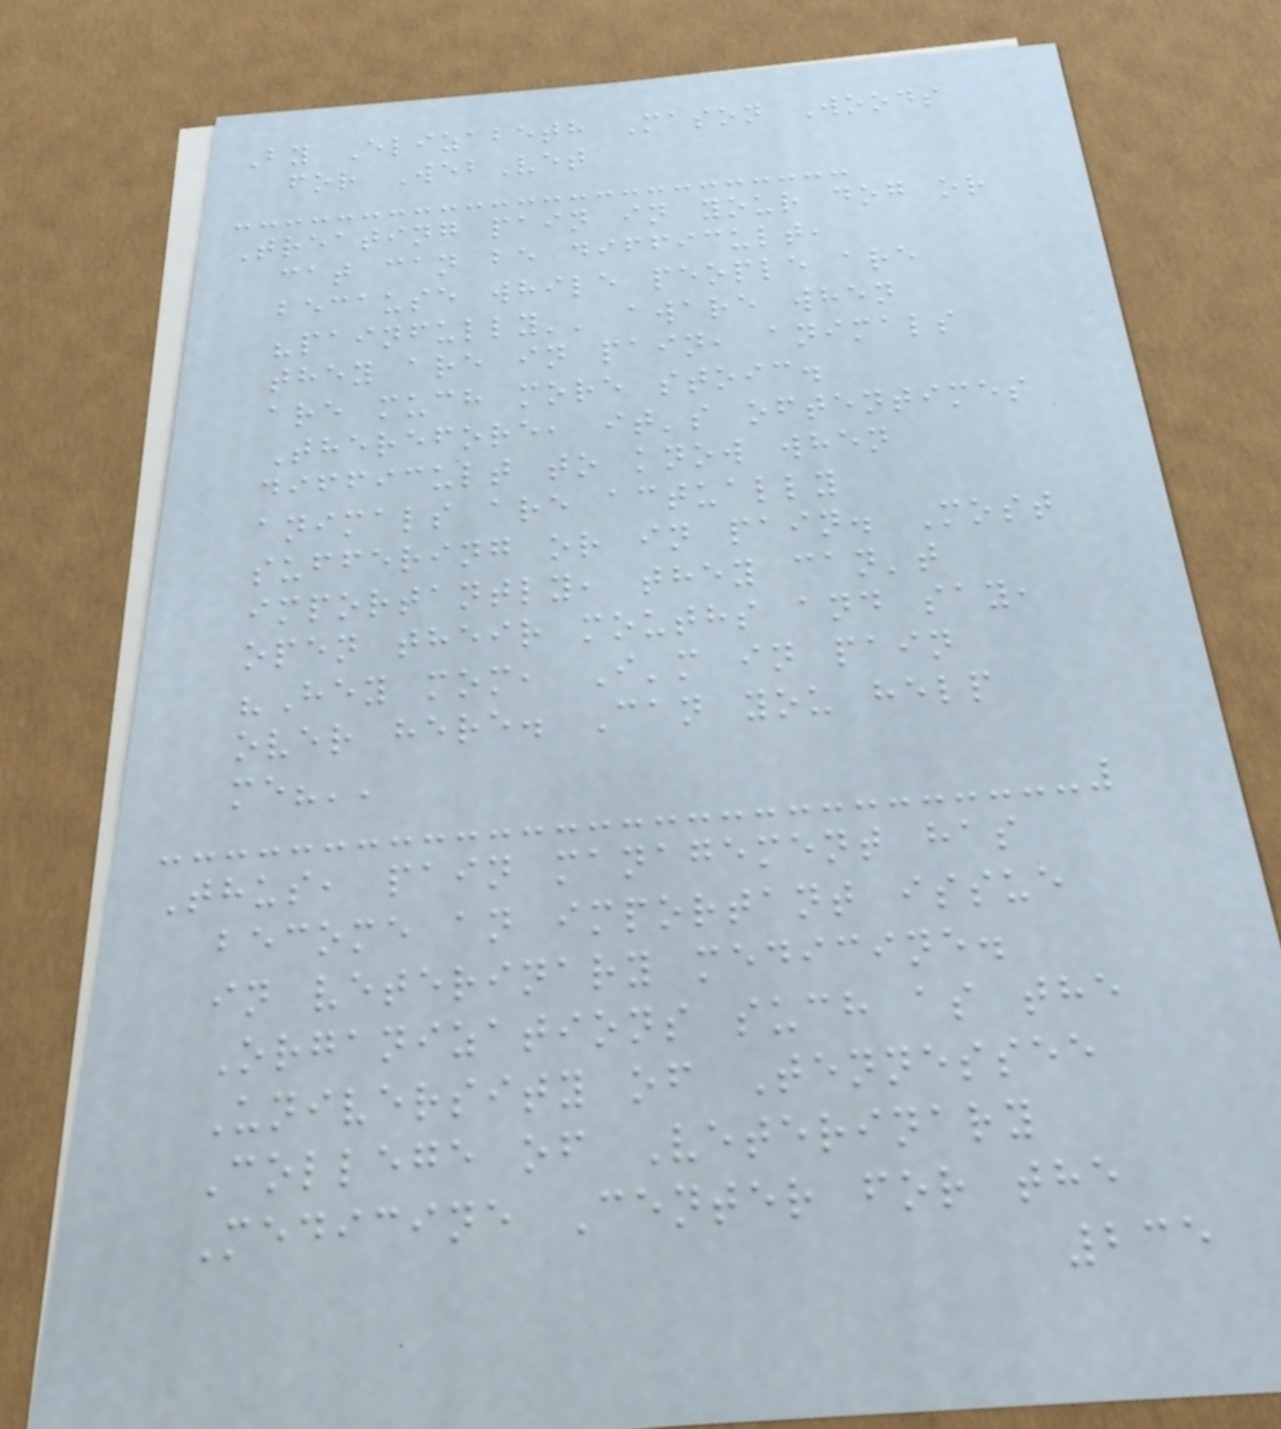By Elizabeth Mason Woods
for WebVet
Treating pain in your dog or
cat can be difficult,
because while people are
"painfully'' aware when
they are in pain, animals
are much more stoic.
Therefore, it's oftentimes
difficult to know when
animals are actually
suffering or in pain. Most
importantly, they can't
open their mouths and say,
"Hey mom, I'm in pain
over here. Can you help
me?''
Thus, pain management has
become an important issue
in veterinary medicine.
Organizations such as the
University of Tennessee
College of Veterinary
Medicine Center for the
235
